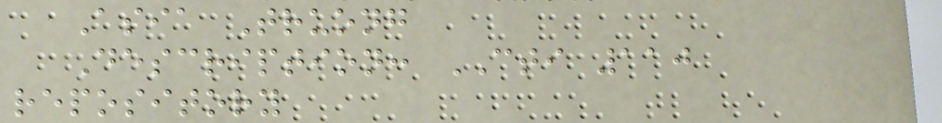Asia Truong
Description: CTI 110
repository
